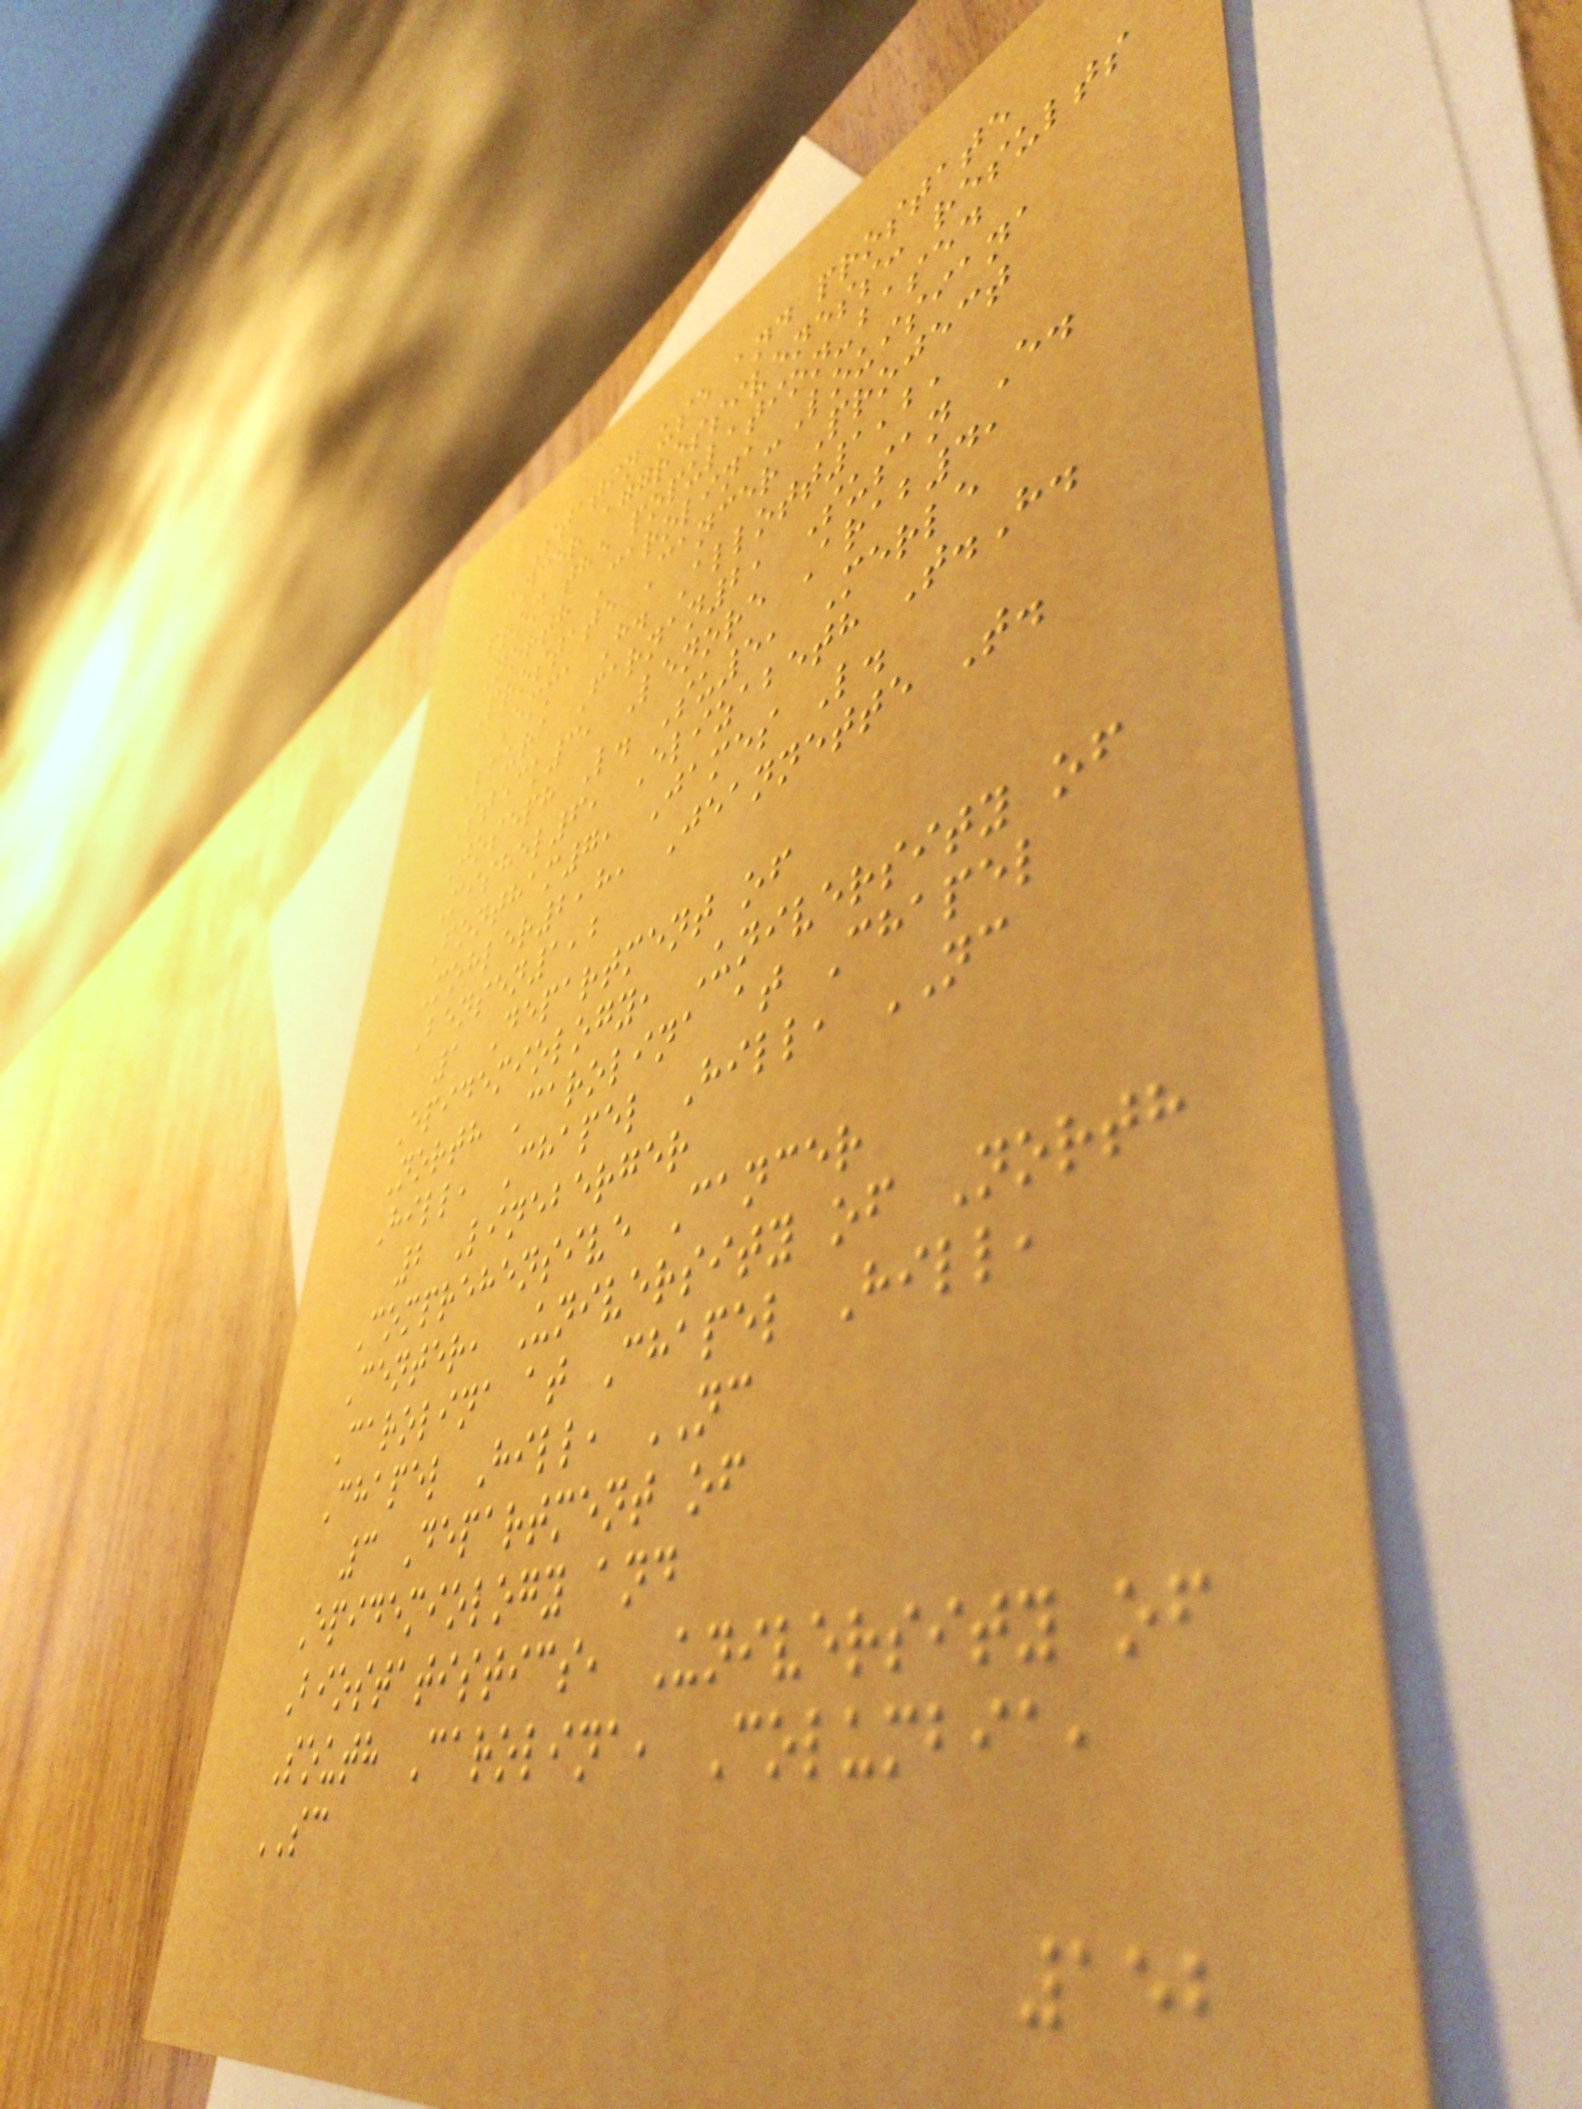Statin use and prostate
cancer aggressiveness: results
from the population-based
North Carolina-Louisiana
Prostate Cancer Project
Emma H. Allott1,2,
Laura Farnan2, Susan E.
Steck3, Lenore Arab4,
Joseph L. Su5, Merle
Mishel6, Elizabeth T.H.
Fontham7, James L.
Mohler2,8, Jeannette T.
Bensen1,2
1 Department of
Epidemiology, University of
North Carolina at Chapel
Hill, Chapel Hill, NC
2 Lineberger
Comprehensive Cancer
Center, University of North
Carolina at Chapel Hill,
Chapel Hill, NC
3 Department of
Epidemiology and
Biostatistics, University of
South Carolina, Columbia,
SC
152
